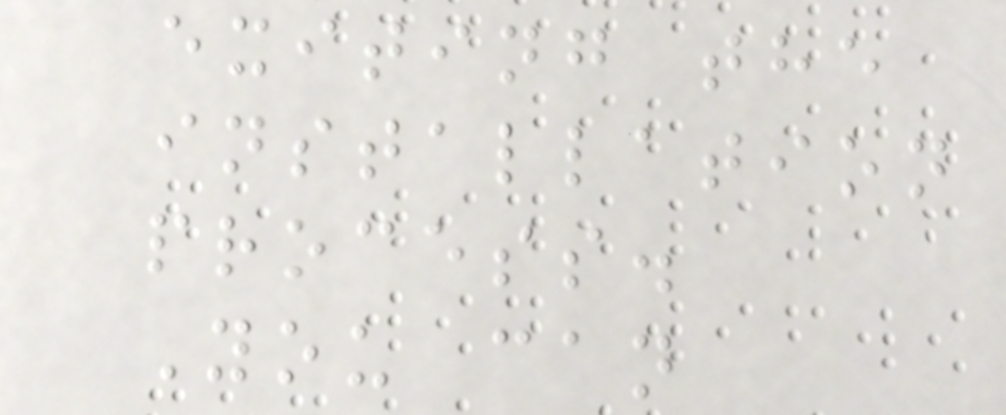exiting the
installation
process.
You can
